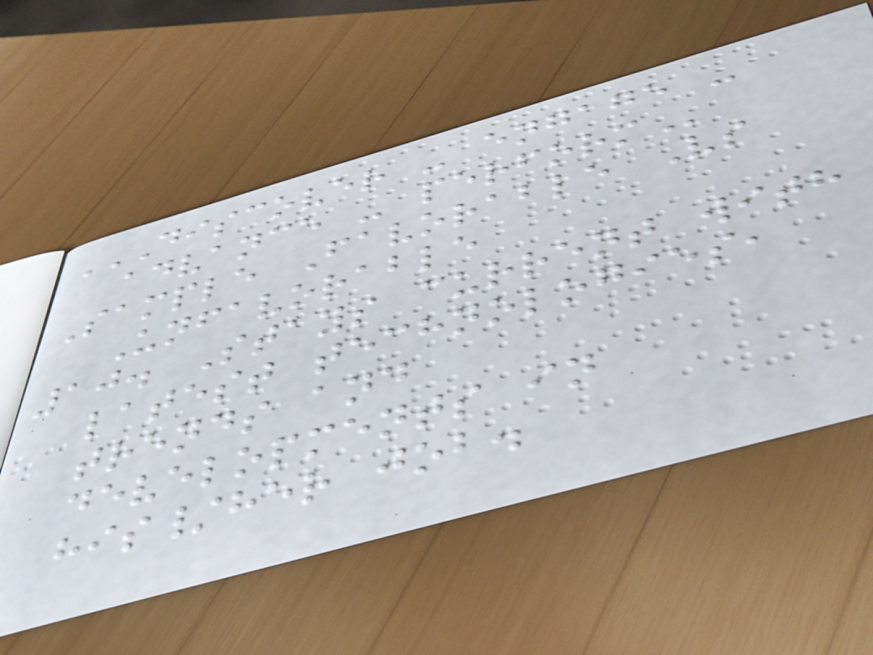DISCOVER - ENGAGE -
ADVANCE - PERFORM
Sample Favorable Vs
Unfavorable
10. Stays current with
latest technologies,
trends and
developments in
his/her job.
